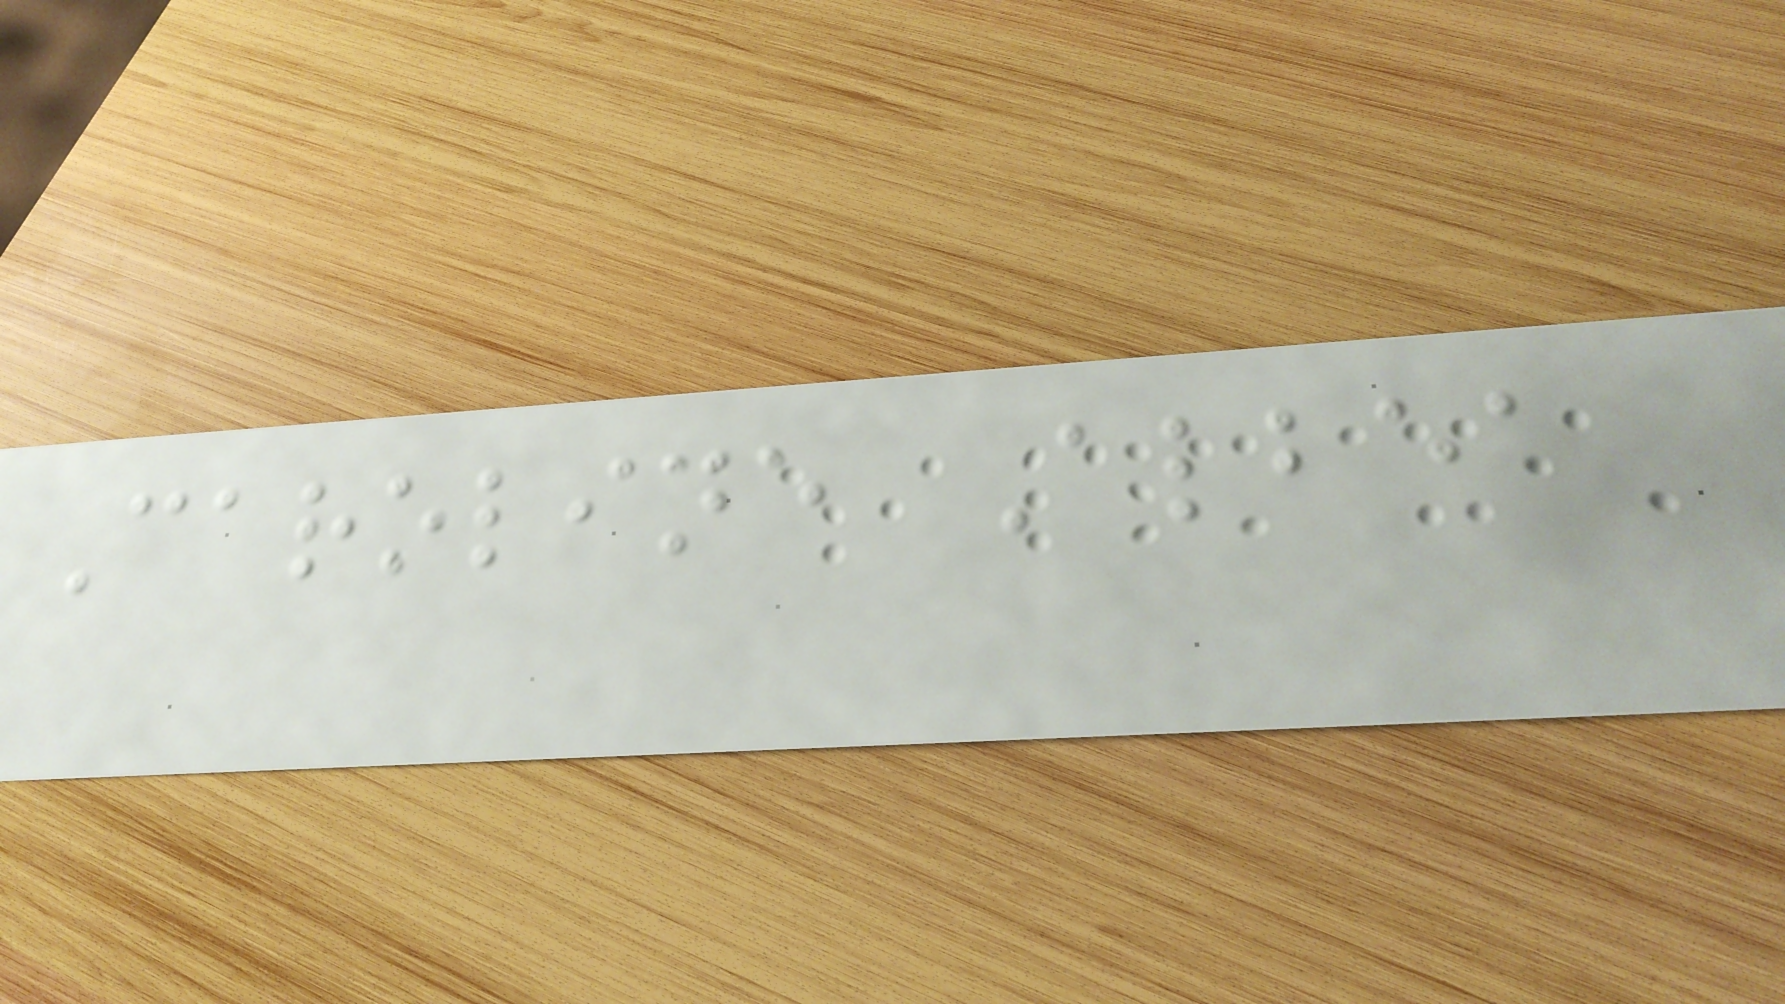Caroline Albea
